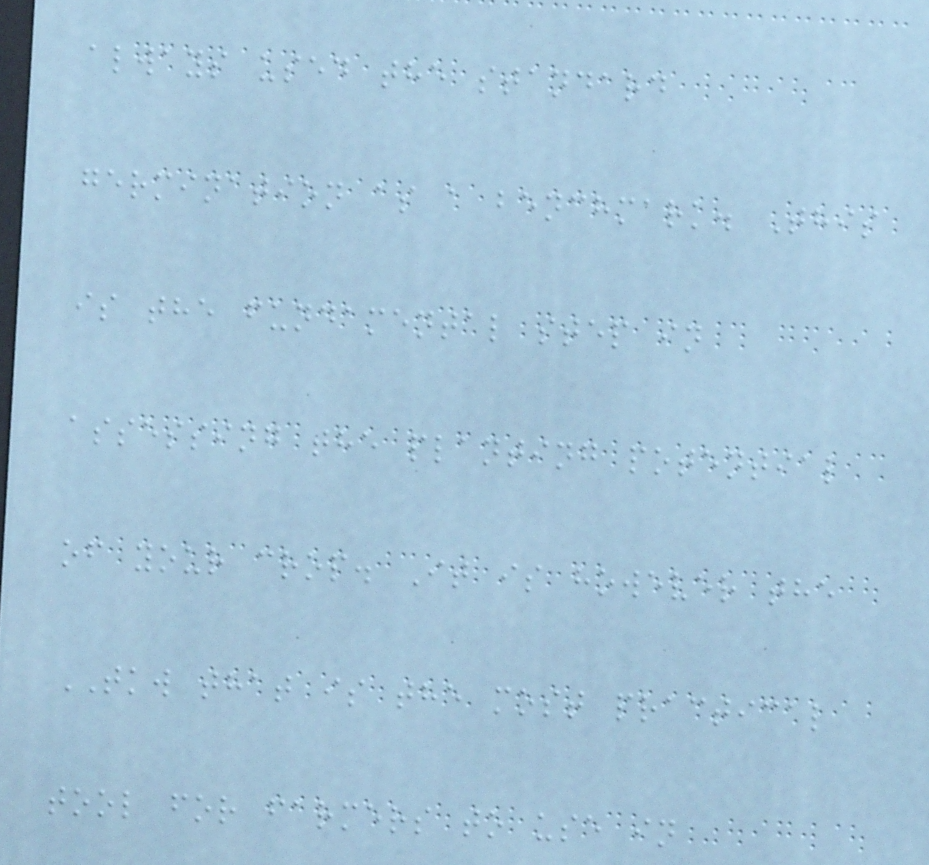always used the standard
germination as a benchmark. This
is the fundamental step in
assessing the planting potential
of your crop. It is however the
TKW that is the most practical
tool for farmers to use in
